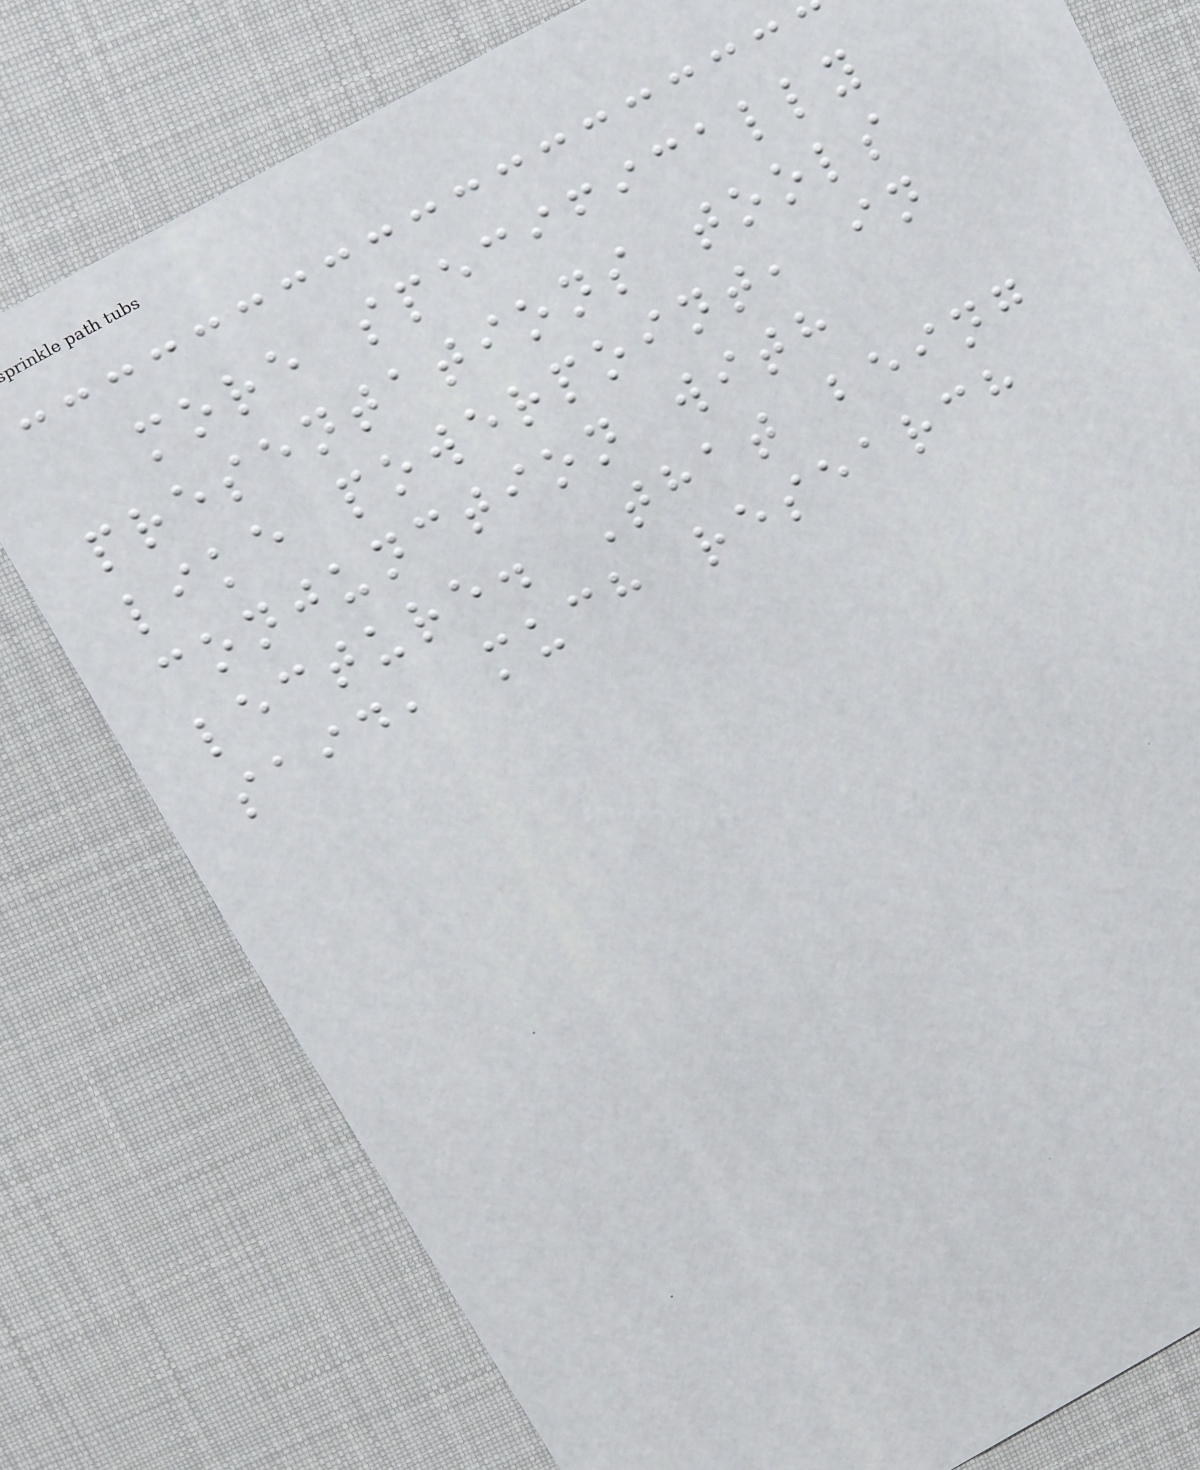more specifically
presentations tools
like powerpoint, in
conjunction with
lecture. That being
said, much research
